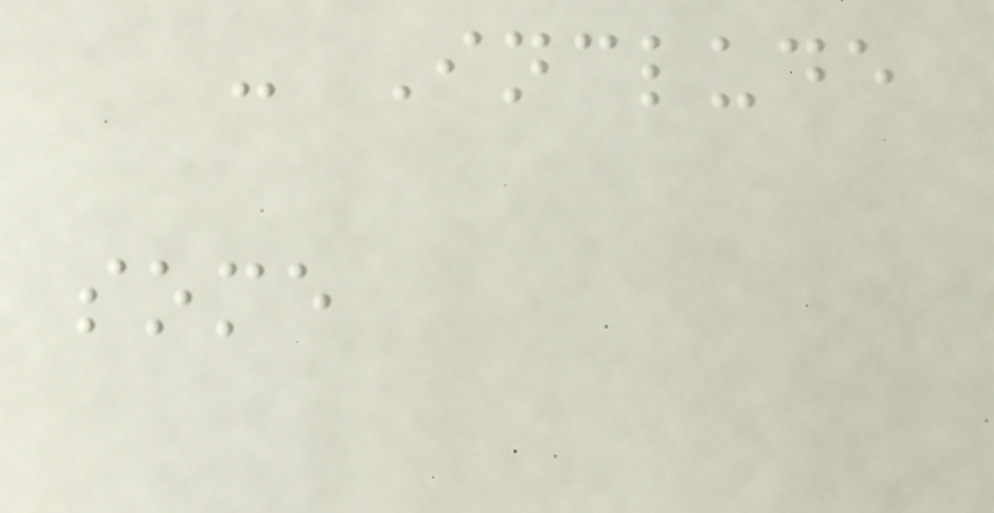- Include
some
